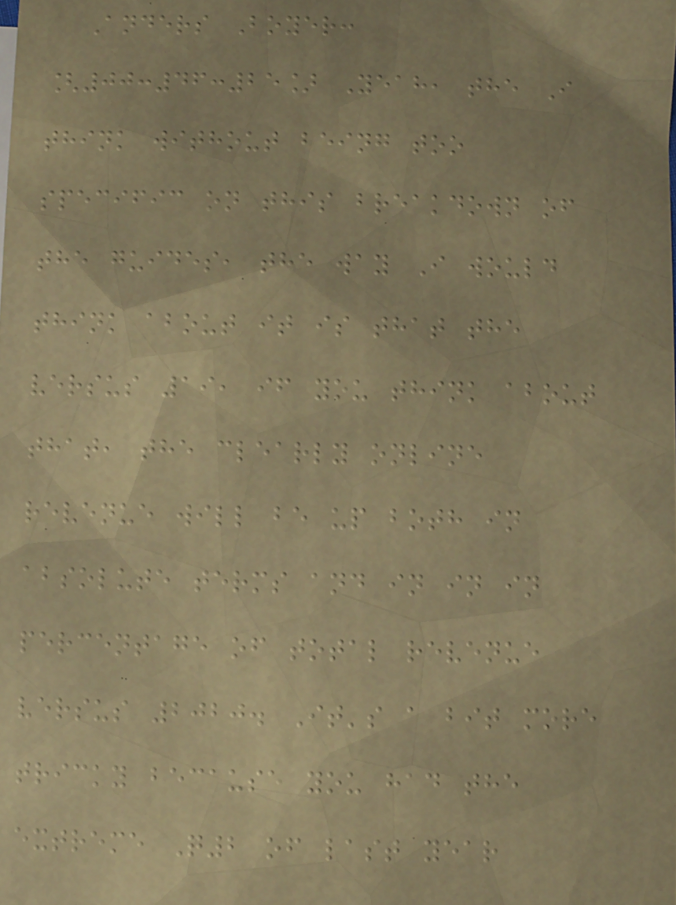Anders Boyer:
[00:46:25] Yeah, the I
think without being too
specific on this breakdown of
the guides, the way I would
think about it is that the
versus 19, if you think about
that, the clearly online
revenue will be up both in
absolute terms and in in in
percentage of total revenue
versus 2020. It's a bit more
tricky because you had the
extreme Q2 of last year
